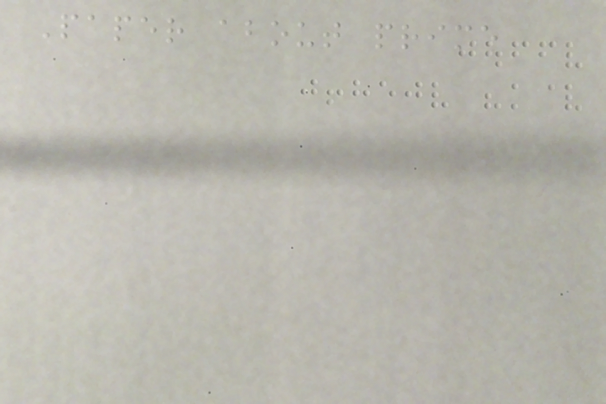Paper about prime
